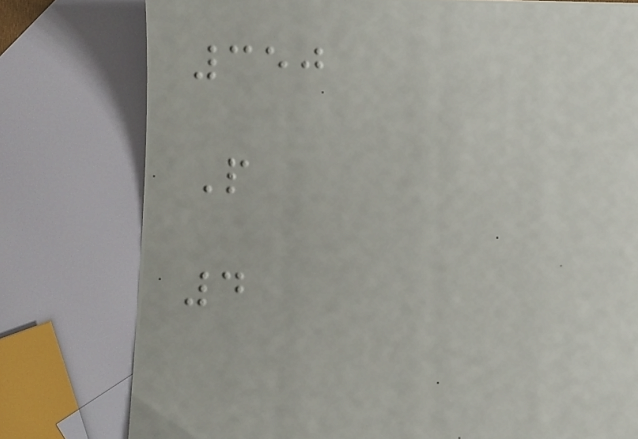350
P
4
